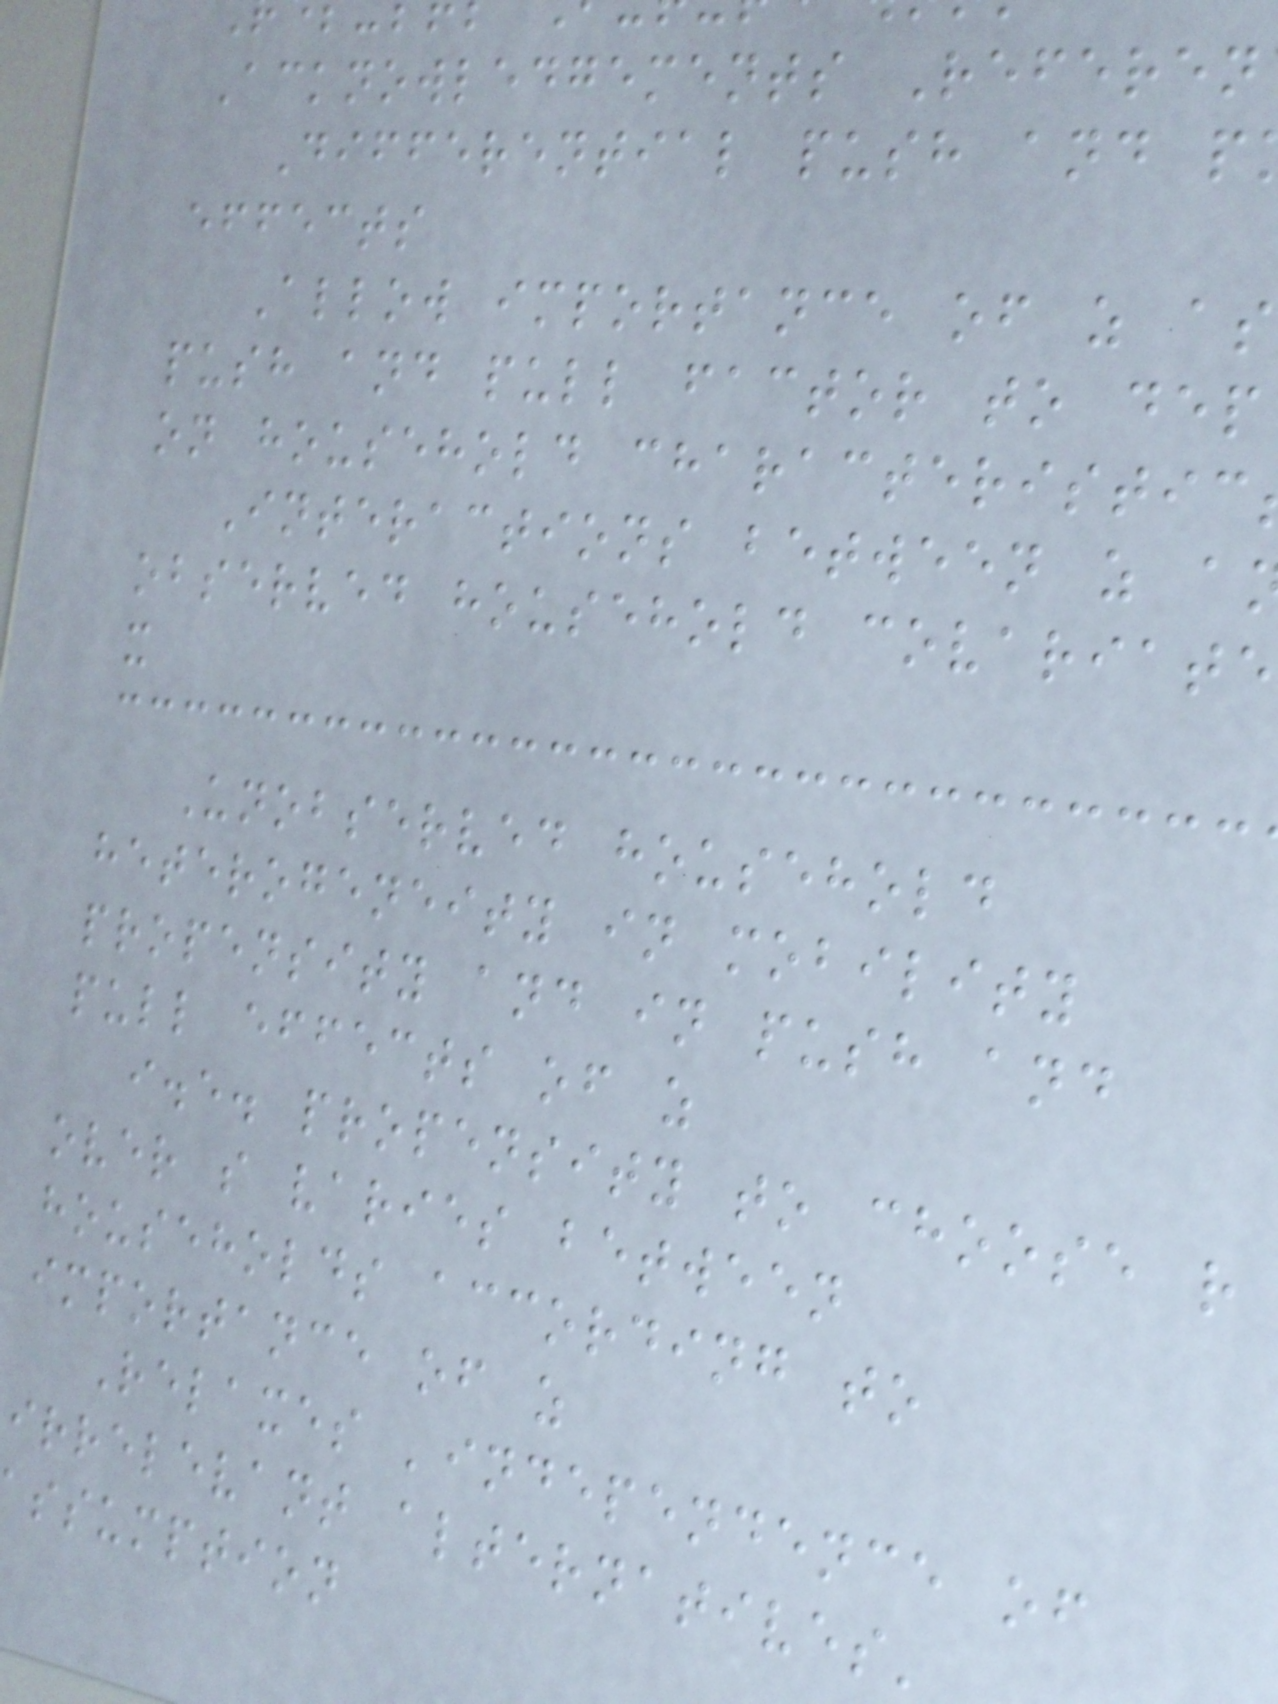Acknowledgements Referen
Differential push and p
effects
Allow importance of z as
push and pull factor to dep
on household characteristic
Interactions between z a
observed household covariate
x
Unobserved household
heterogeneity in mobility
propensity and in push and
pull effects of z
i.e. propensity to choose r
over s varies between
households according to
importance of z
Relaxes 'independence of
irrelevant alternatives'
ssumption
